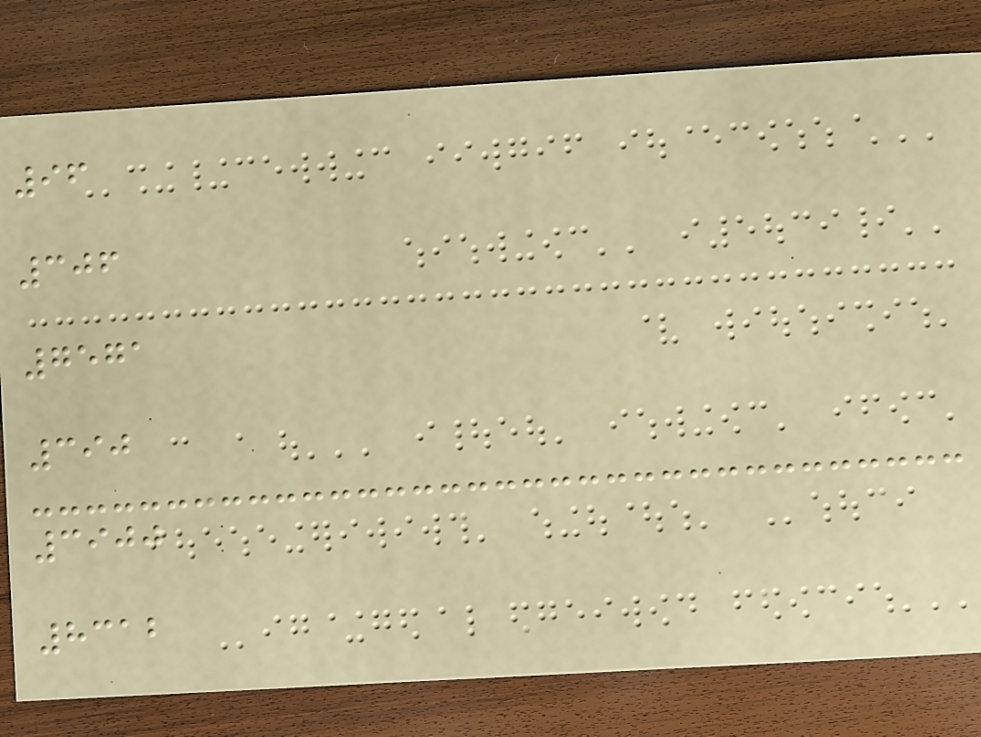96
306
7571
390
3900
8312
